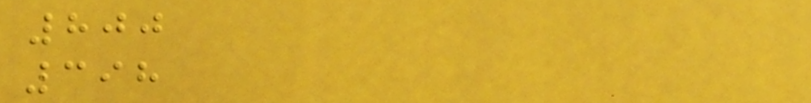800
398
